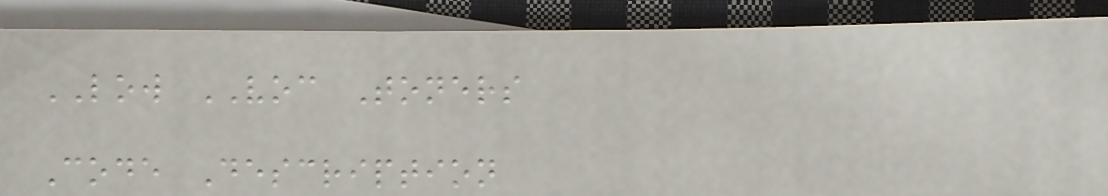LOW VOC Toners
Code Description
